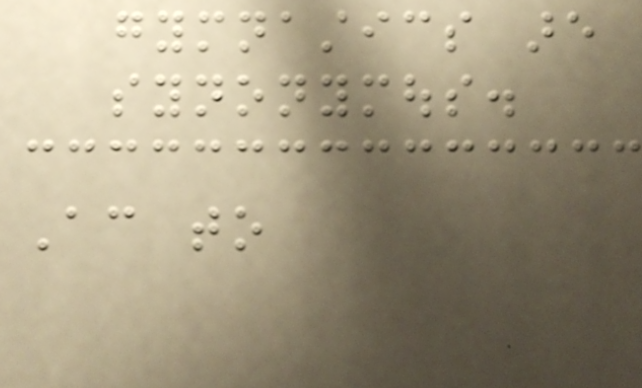gymnastics are
synonymous.
According to
